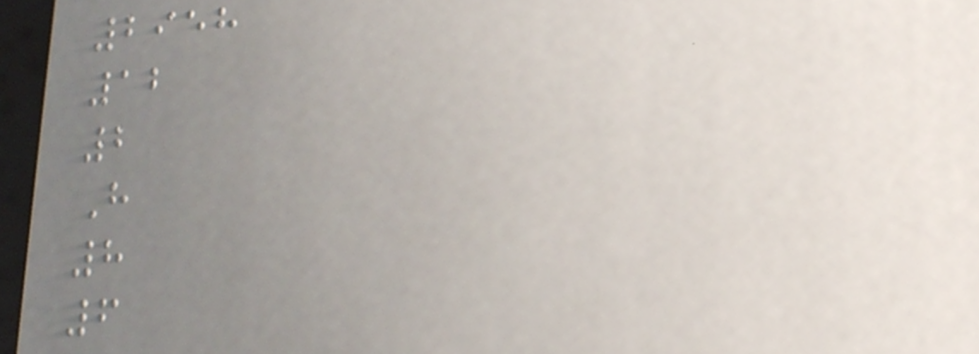2958
12
2
H
8
6
